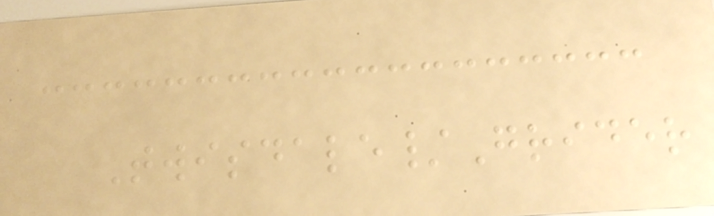Twisdale/Grider
